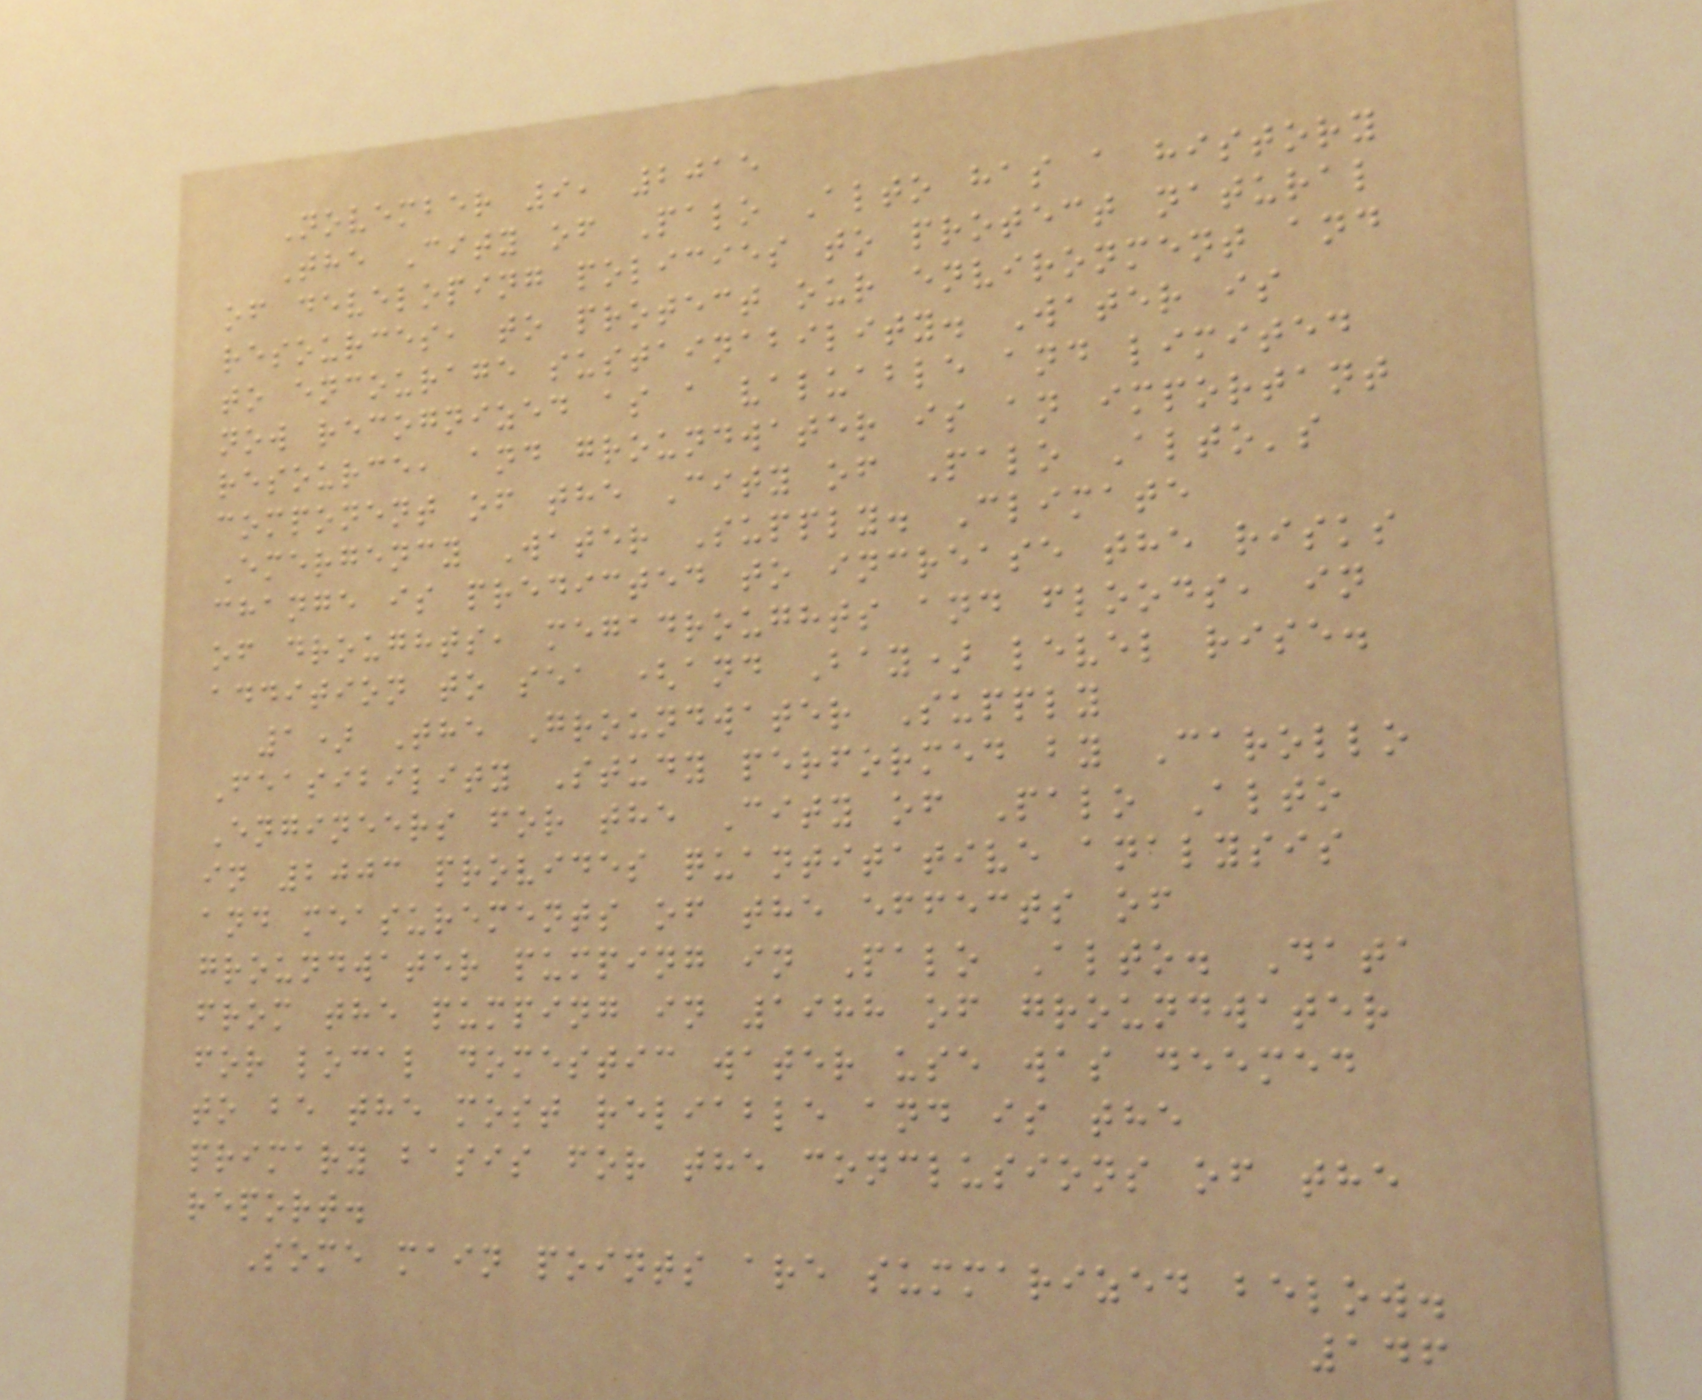November 9, 2015
The City of Palo Alto has a history
of developing policies to protect natural
resources, to protect our environment and
to encourage sustainability. Water is
now recognized as a valuable and limited
resource, and groundwater is an important
component of the City of Palo Alto's
Emergency Water Supply. Climate
change is predicted to increase the risks
of droughts, megadroughts and floods, in
addition to sea (and Bay) level rise.
1) The Groundwater Supply
Feasibility Study performed by Carollo
Engineers for the City of Palo Alto
in 2003 provides quantitative analysis
and measurements of the effects of
groundwater pumping in Palo Alto. Data
from the pumping in 1988 of groundwater
for local domestic water use was deemed
to be the most reliable and is the
primary basis for the conclusions of the
report.
Some main points are summarized below.
146
